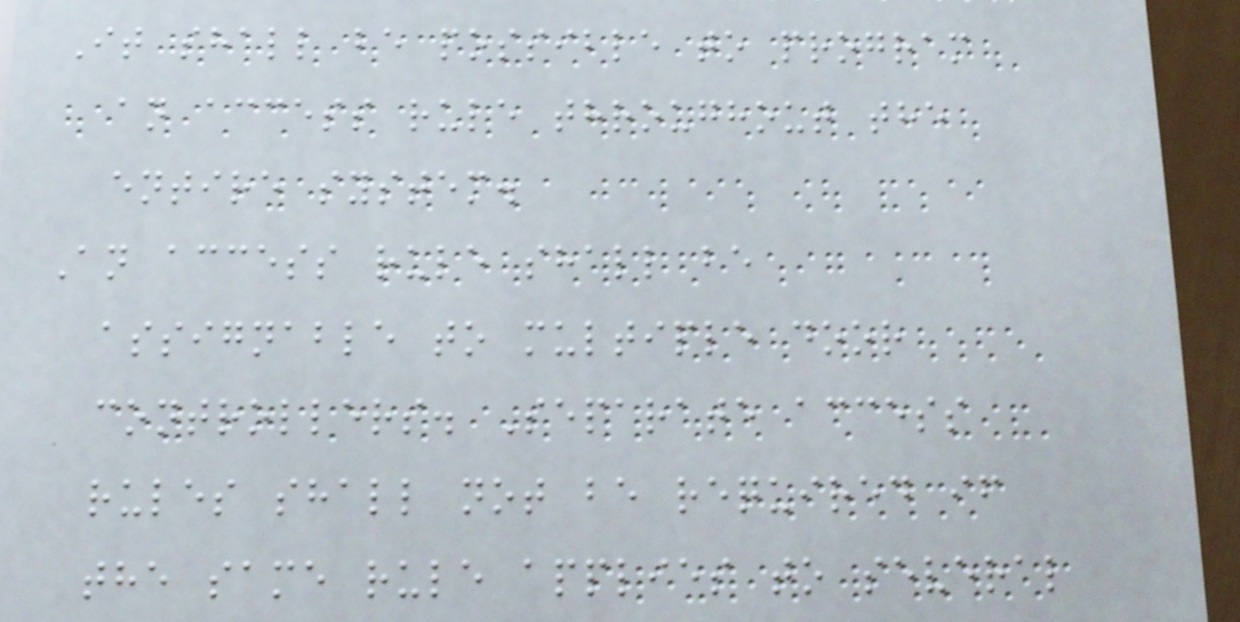It shall be possible to program
an access rule throughout the
entire system.
An access rule shall be
assignable to multiple door
controllers. Separate access
rules shall not be required if
the same rule applies to several
